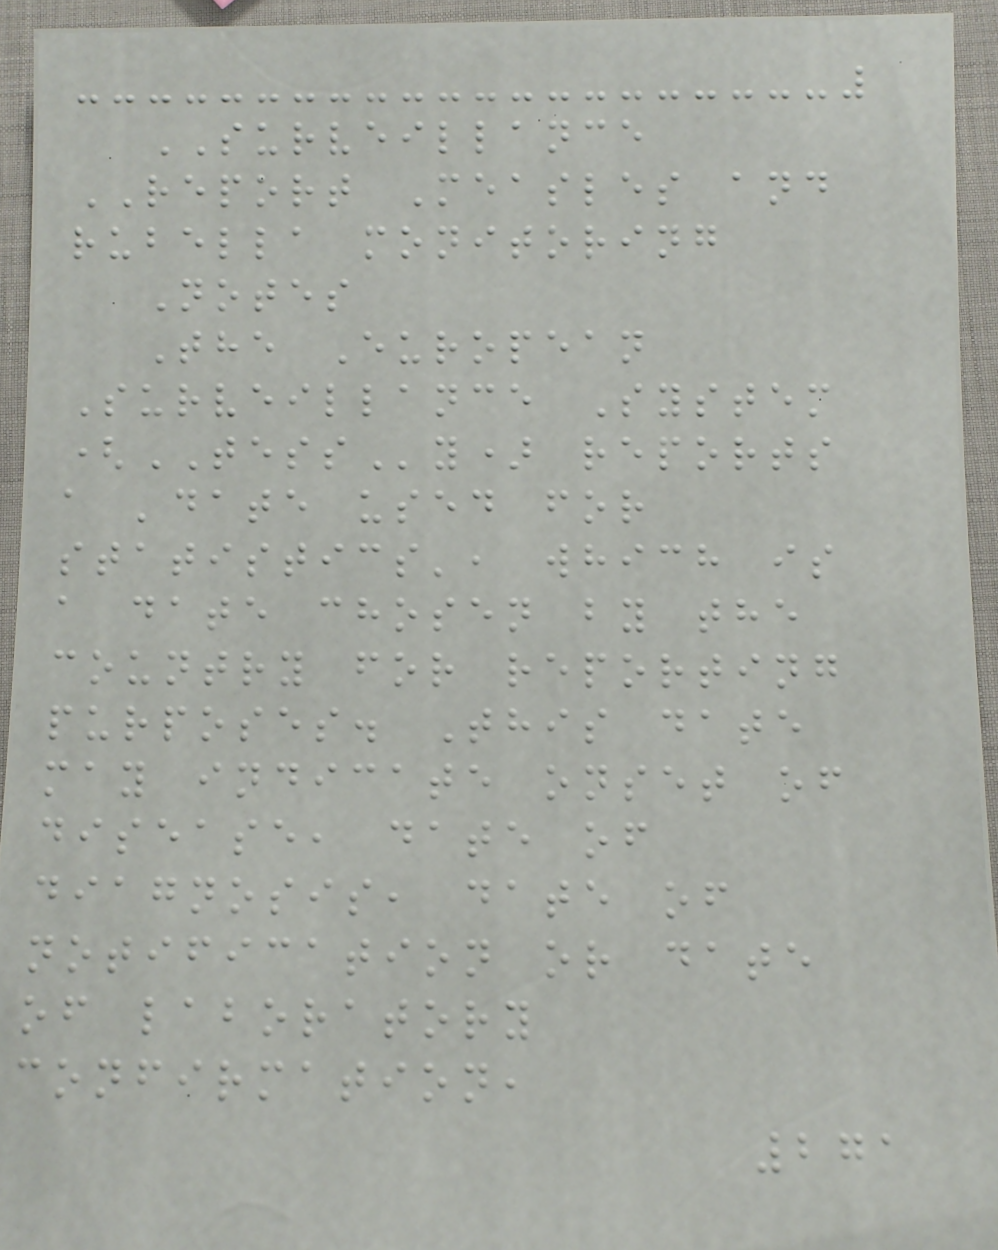SURVEILLANCE
REPORT Measles and
rubella monitoring
Notes
The European
Surveillance System
(TESSy) reports
a 'date used for
statistics', which is
a date chosen by the
country for reporting
purposes. This date
may indicate onset of
disease, date of
diagnosis, date of
notification or date
of laboratory
confirmation,
271
